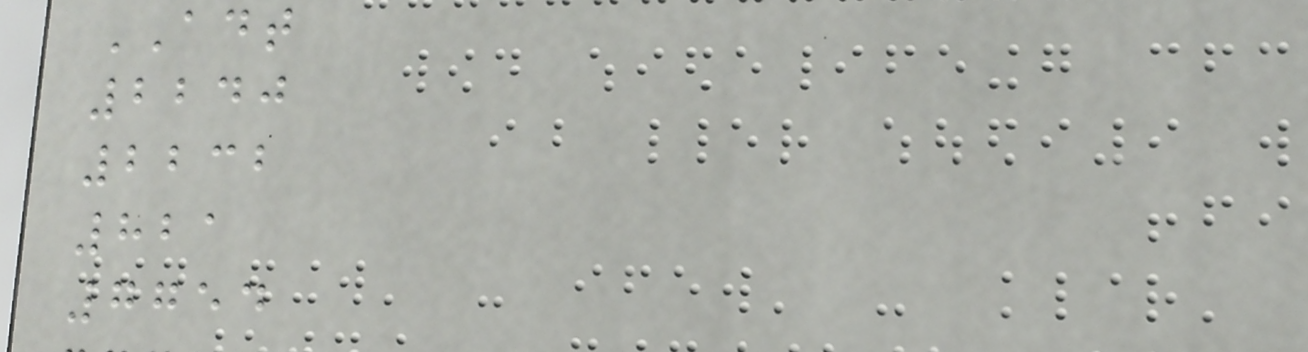ADT
2240
2232
821
7754
